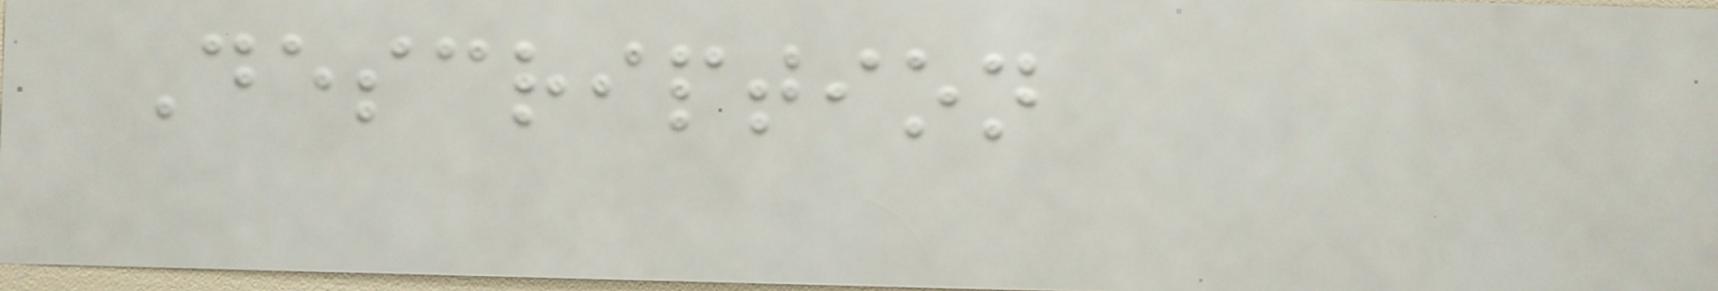Description
